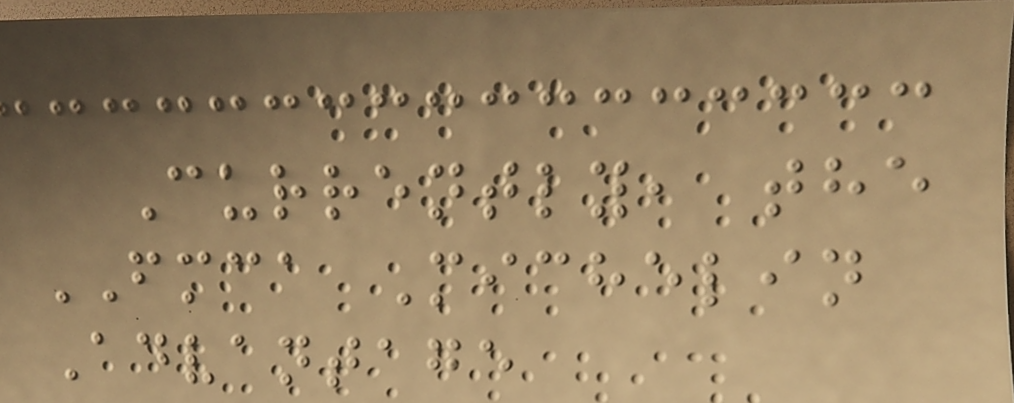Currently, the
FMCA Michelin
Advantage
